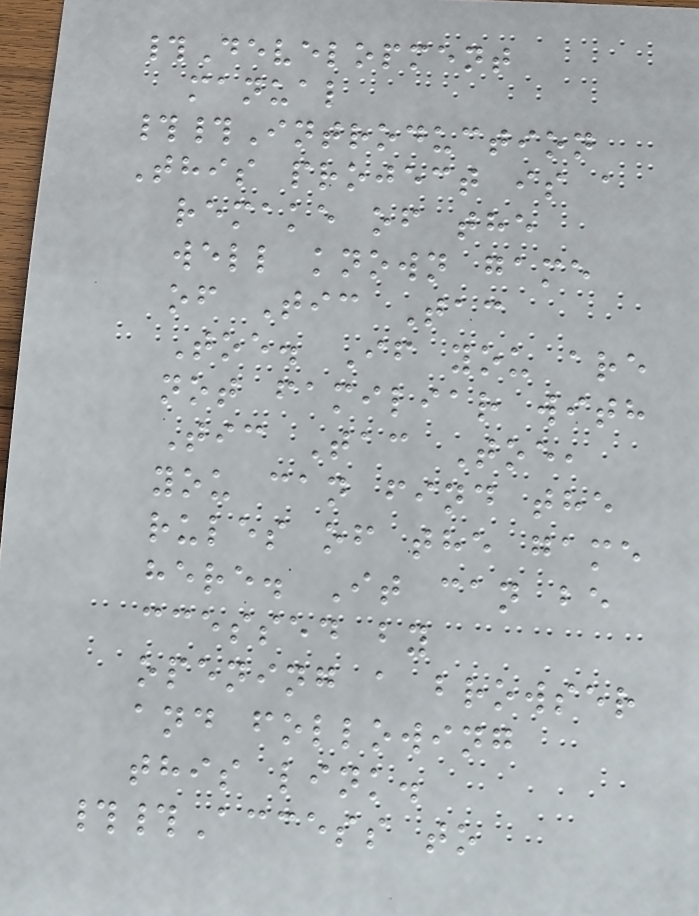#Development
manual
##Introduction
This project is a
remake of the
well known game
of Tic Tac
Toe. If you are
not familiar with
Tic Tac Toe,
you can find the
rules of the game
here. It can be
ccessed by
opening a browser
and following
this link.
##Access to
